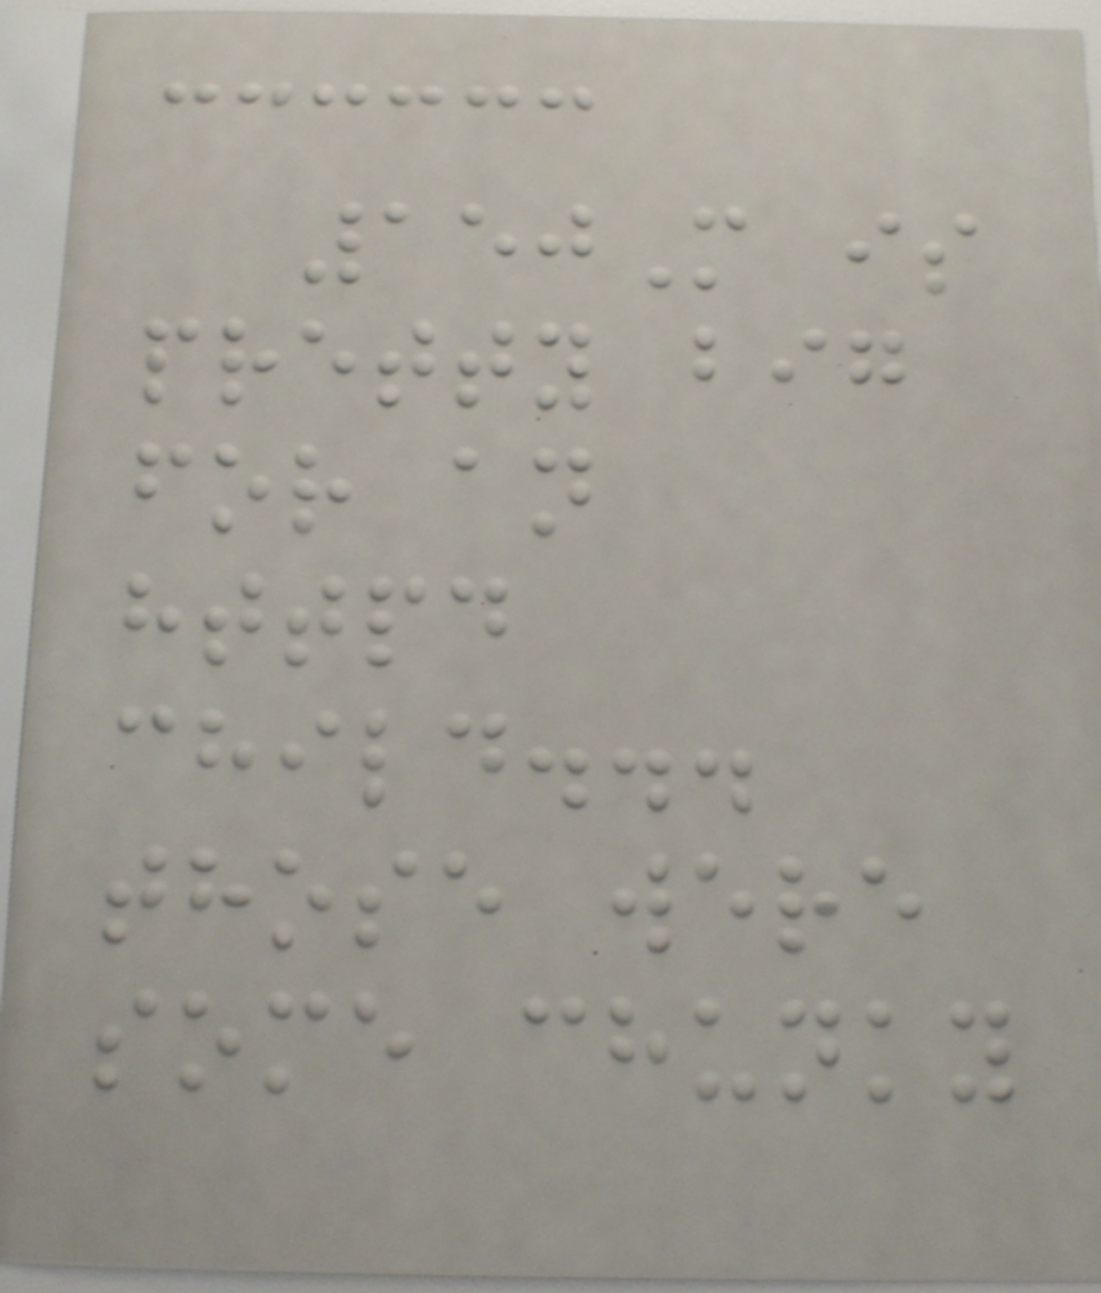150M is
pretty big
for an
httpd
child...
those were
some chunky
